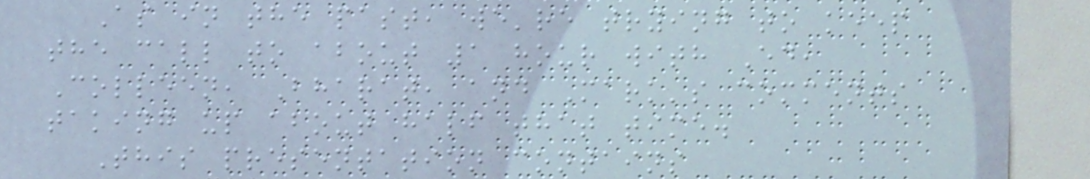As in the past, we're trying to keep
the call to about 1 hour with Ed,
Colleen, Bharat, and Mark's comments
taking up about half that time.
This presentation contains
